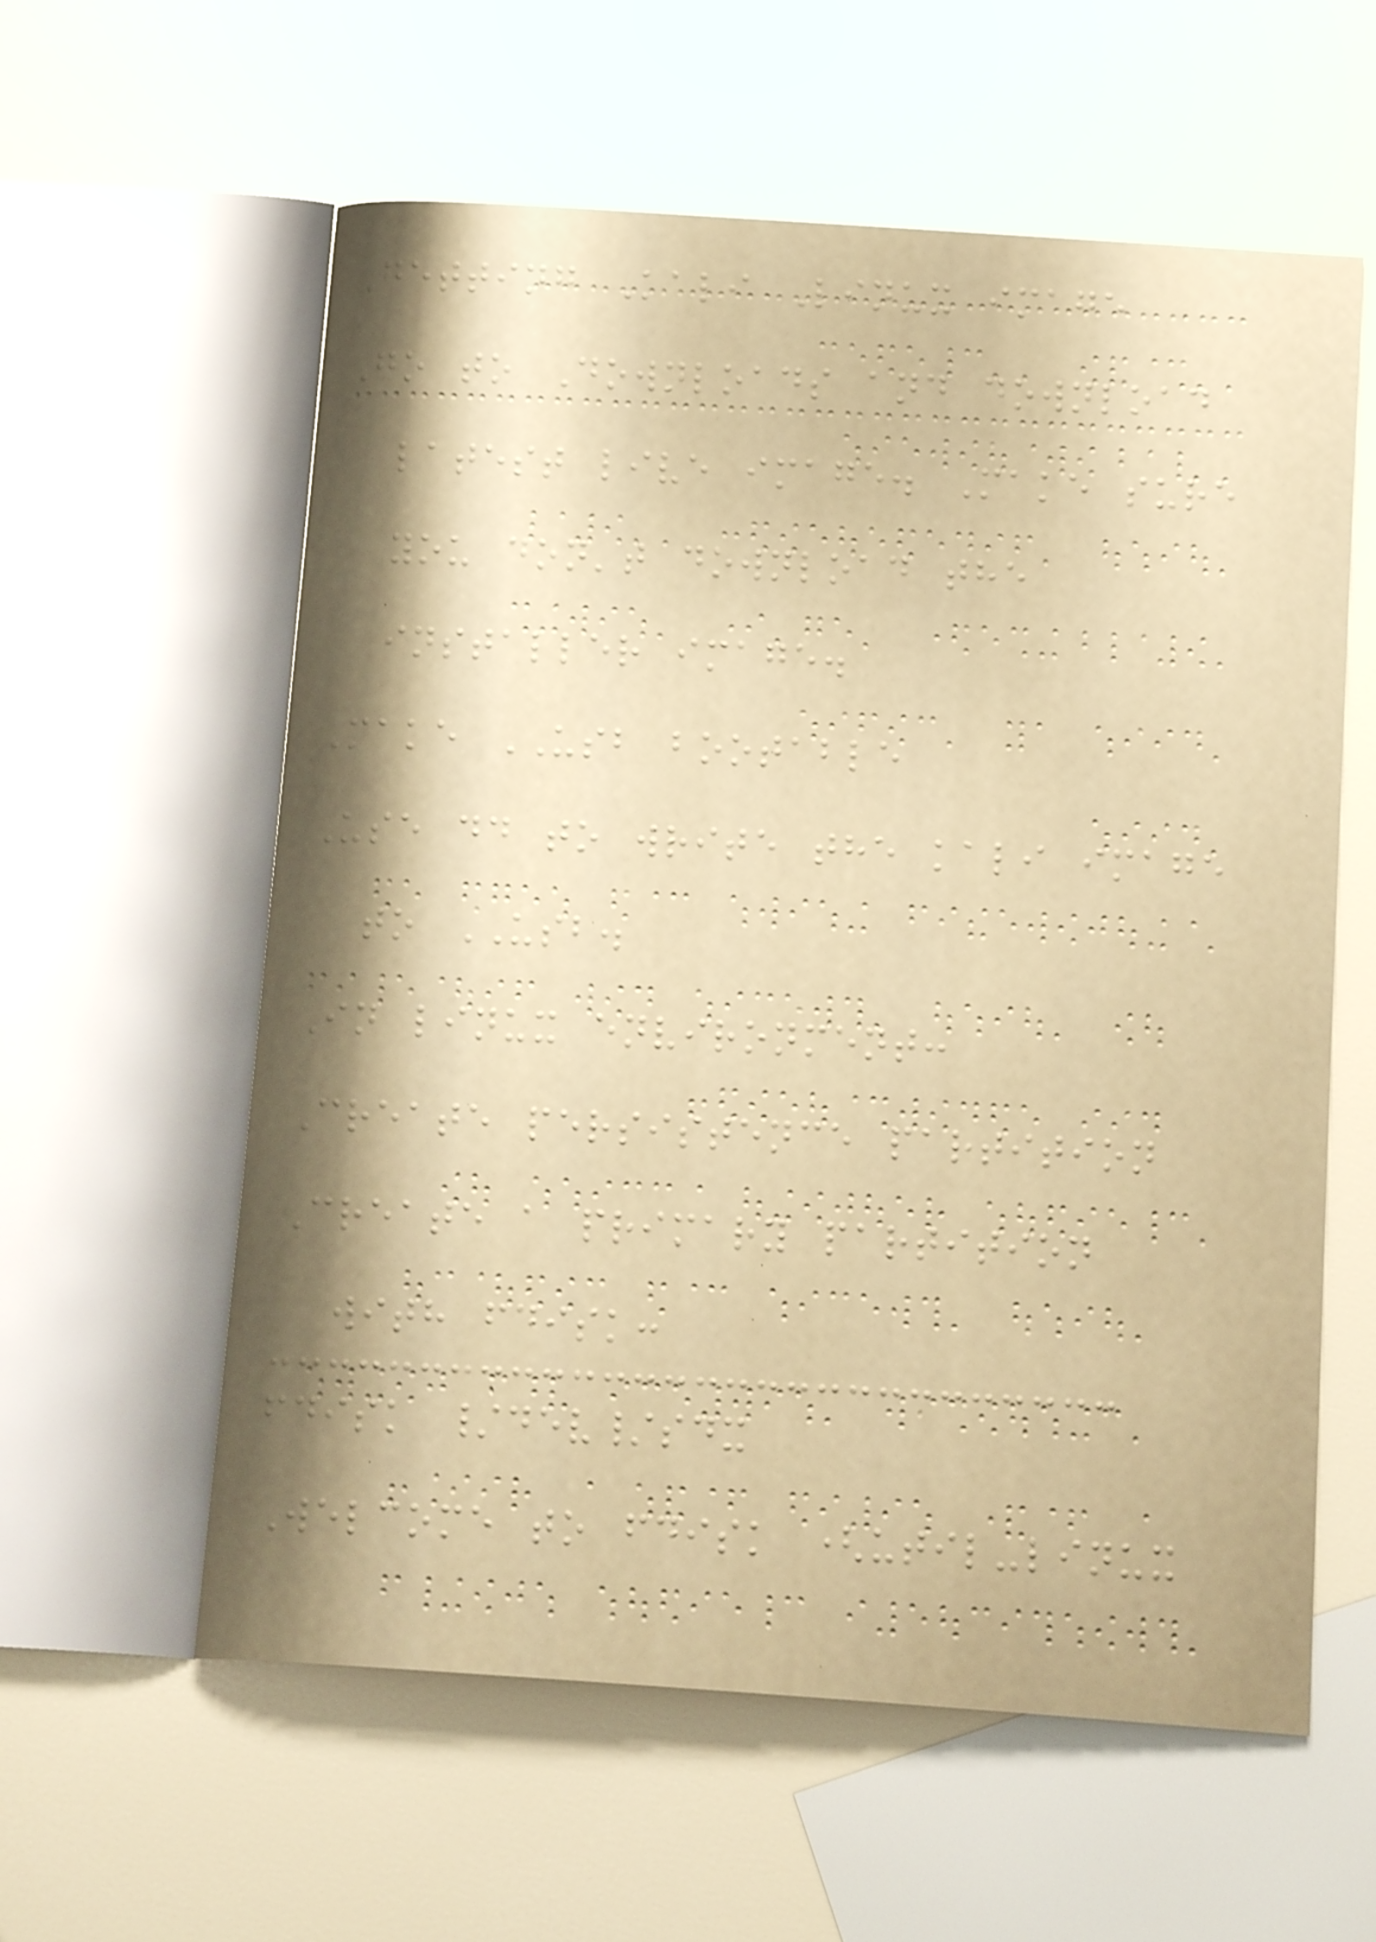Getting Kali Linux image
Go to Downloads and download
latest live image. Make sure
you don't download the
installer image.
Make USB bootable
Use dd to write the kali image
to USB.
In linux environment:
Create persistence partition
Create a primary partition
with fdisk:
fdisk /dev/sdx
Welcome to fdisk (util-linux
